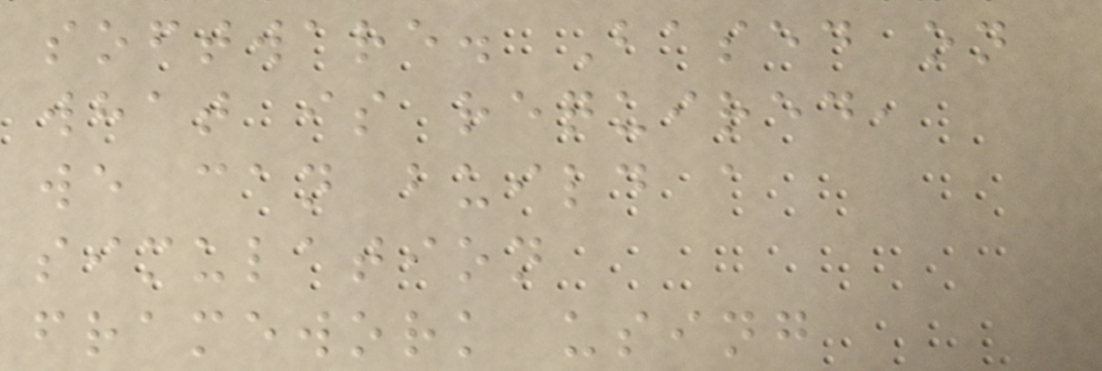software. Based on
what is required,
we can build a
simulation
framework using
